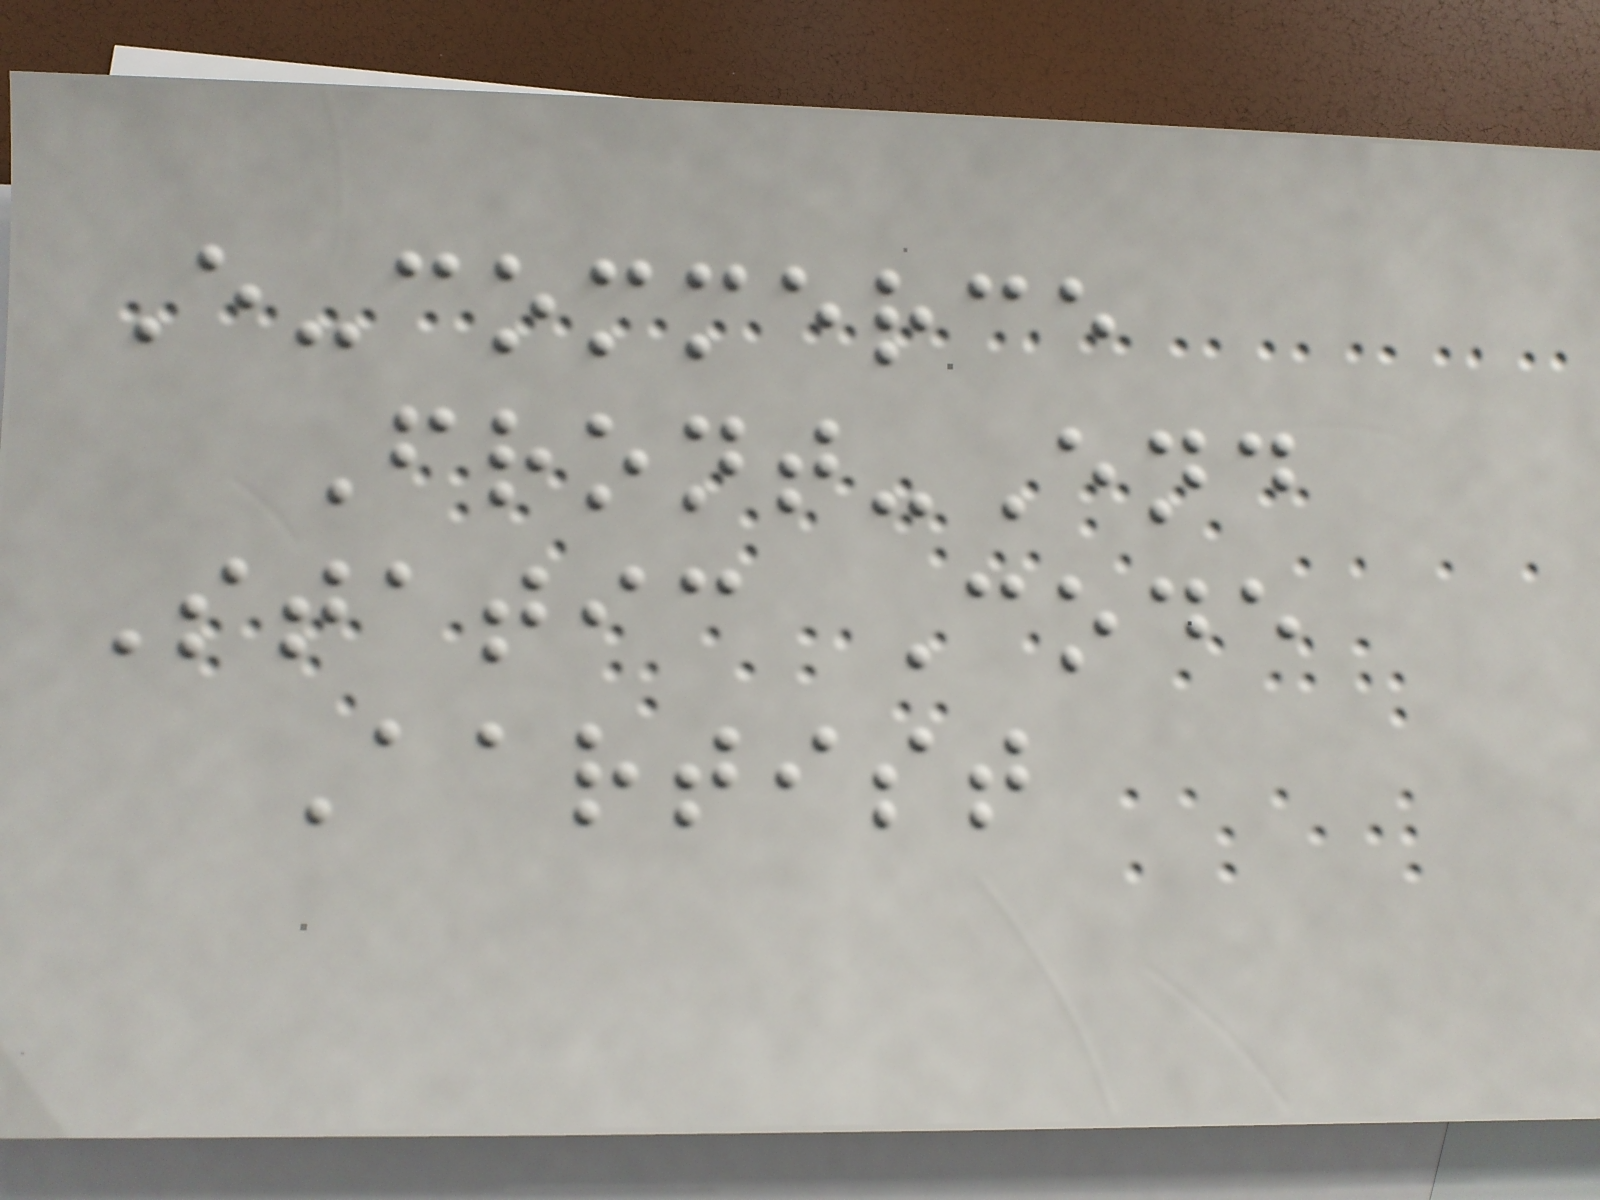E-commerce
Front-End
Static Code
Aartist
